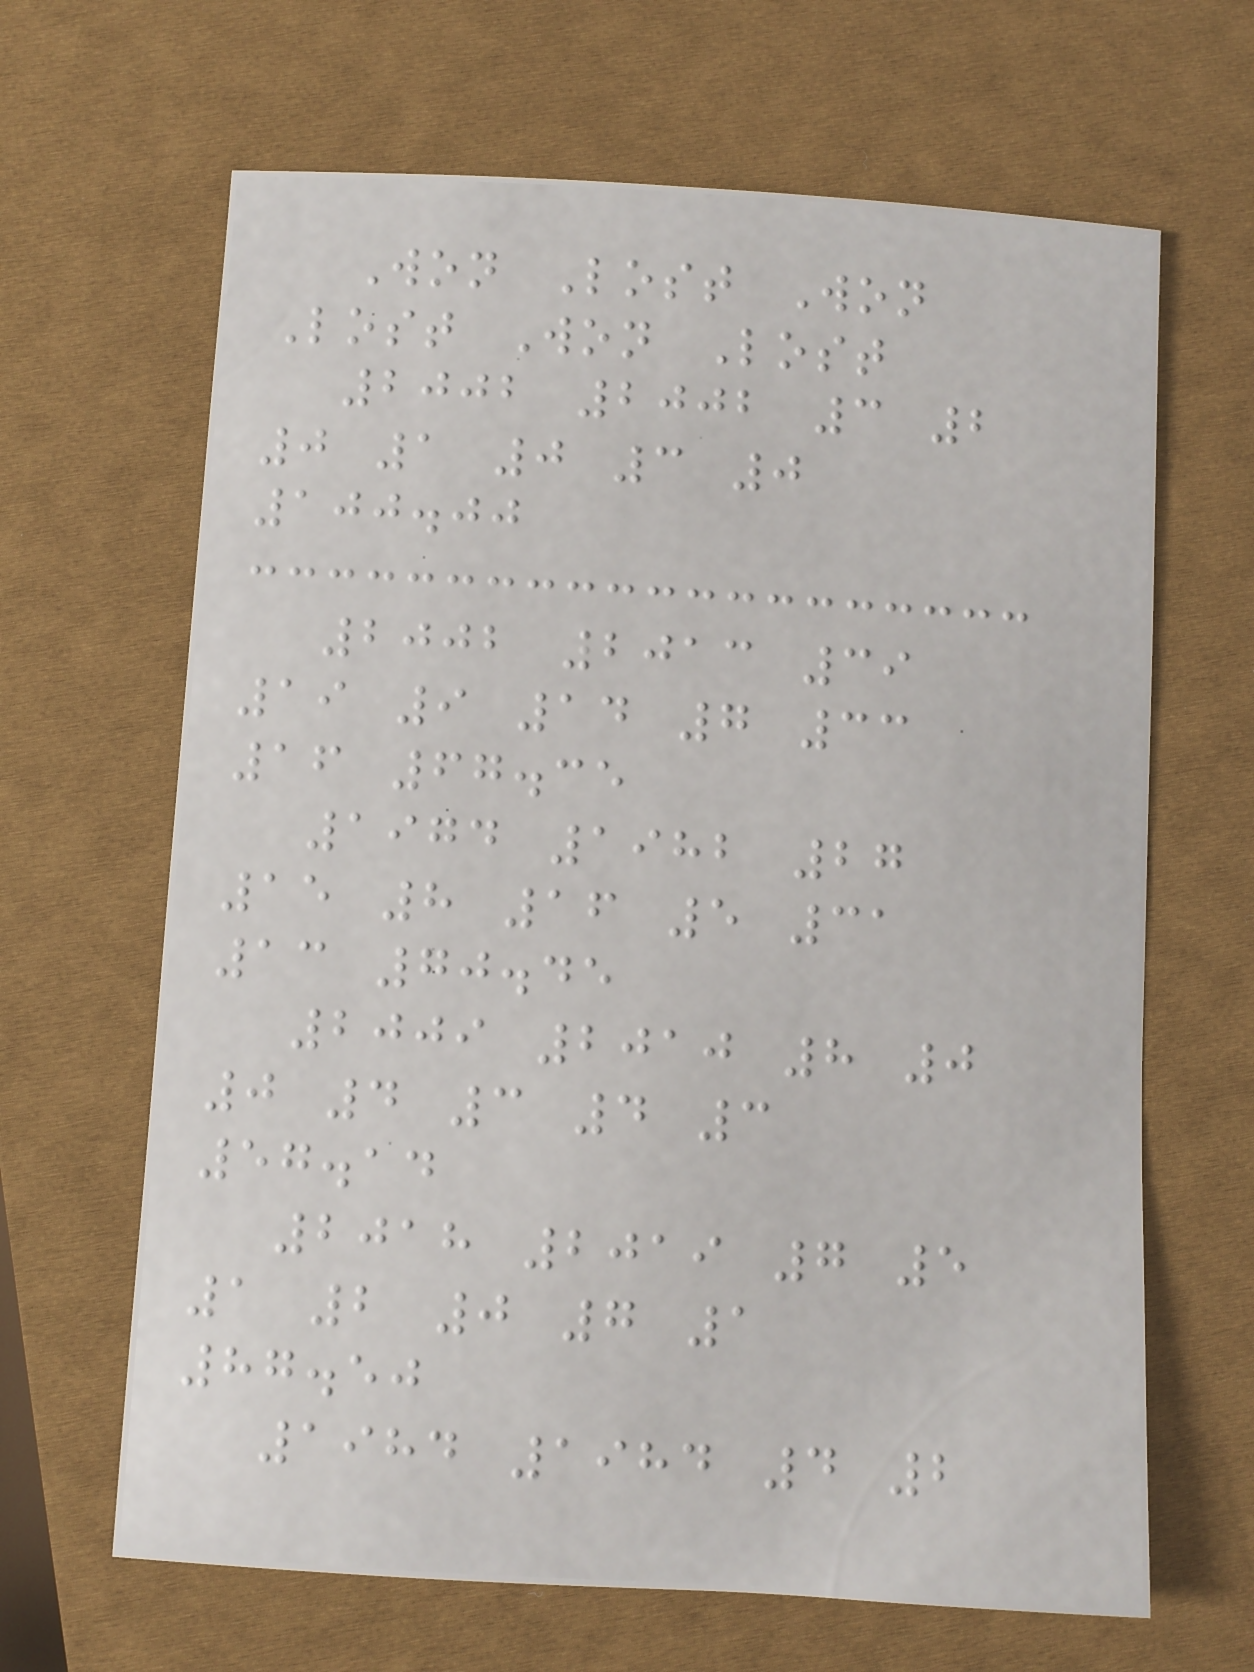Won Lost Won
Lost Won Lost
2002 2002 3 2
0 1 0 3 0
100.00
2002 2013 39
19 9 14 7 33
16 67.35
1974 1982 27
15 8 16 5 31
13 70.45
2009 2010 8 0
0 4 3 4 3
57.14
2018 2019 7 5
1 2 0 7 1
87.50
1984 1984 4 2
